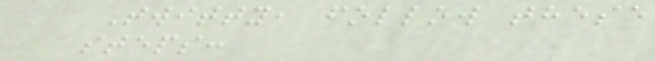Twitty, follow these
steps:
